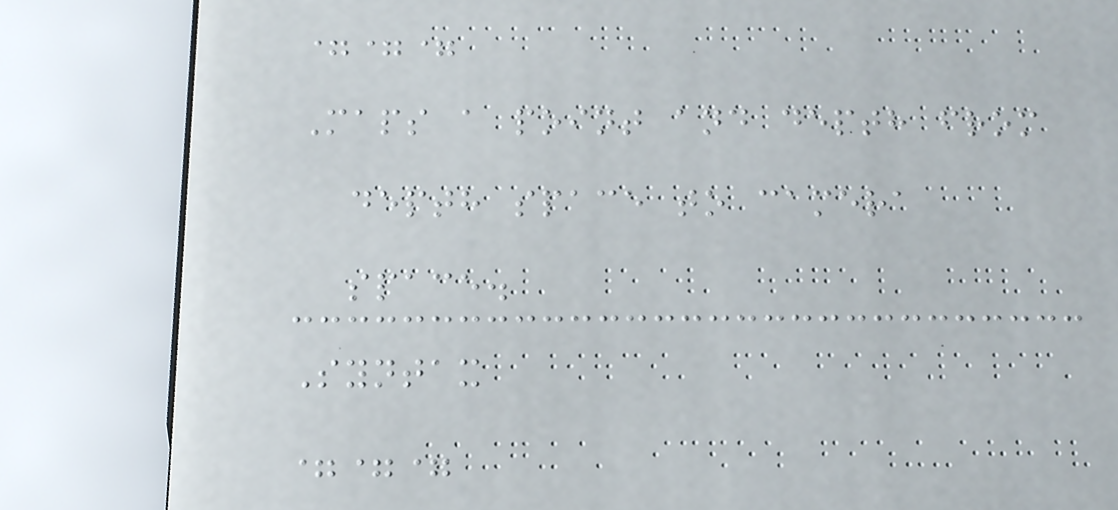===
Maps a point and depth from
depth space to camera
space.
Syntax
===
